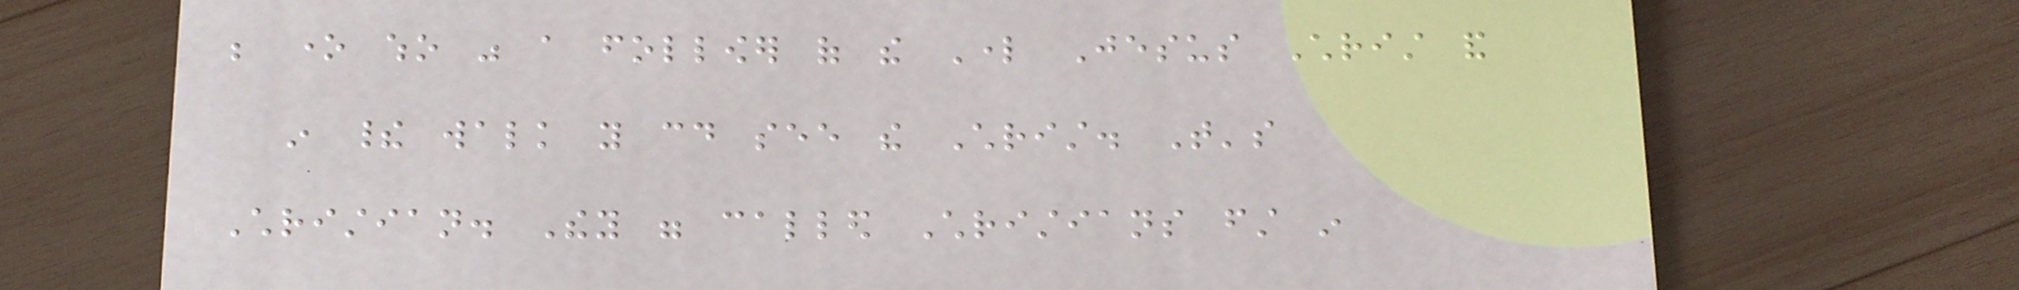be one who was a follower of the Lord Jesus Christ and
in their walk you could see the Christ. That's
Christian. They were called Christians first in
